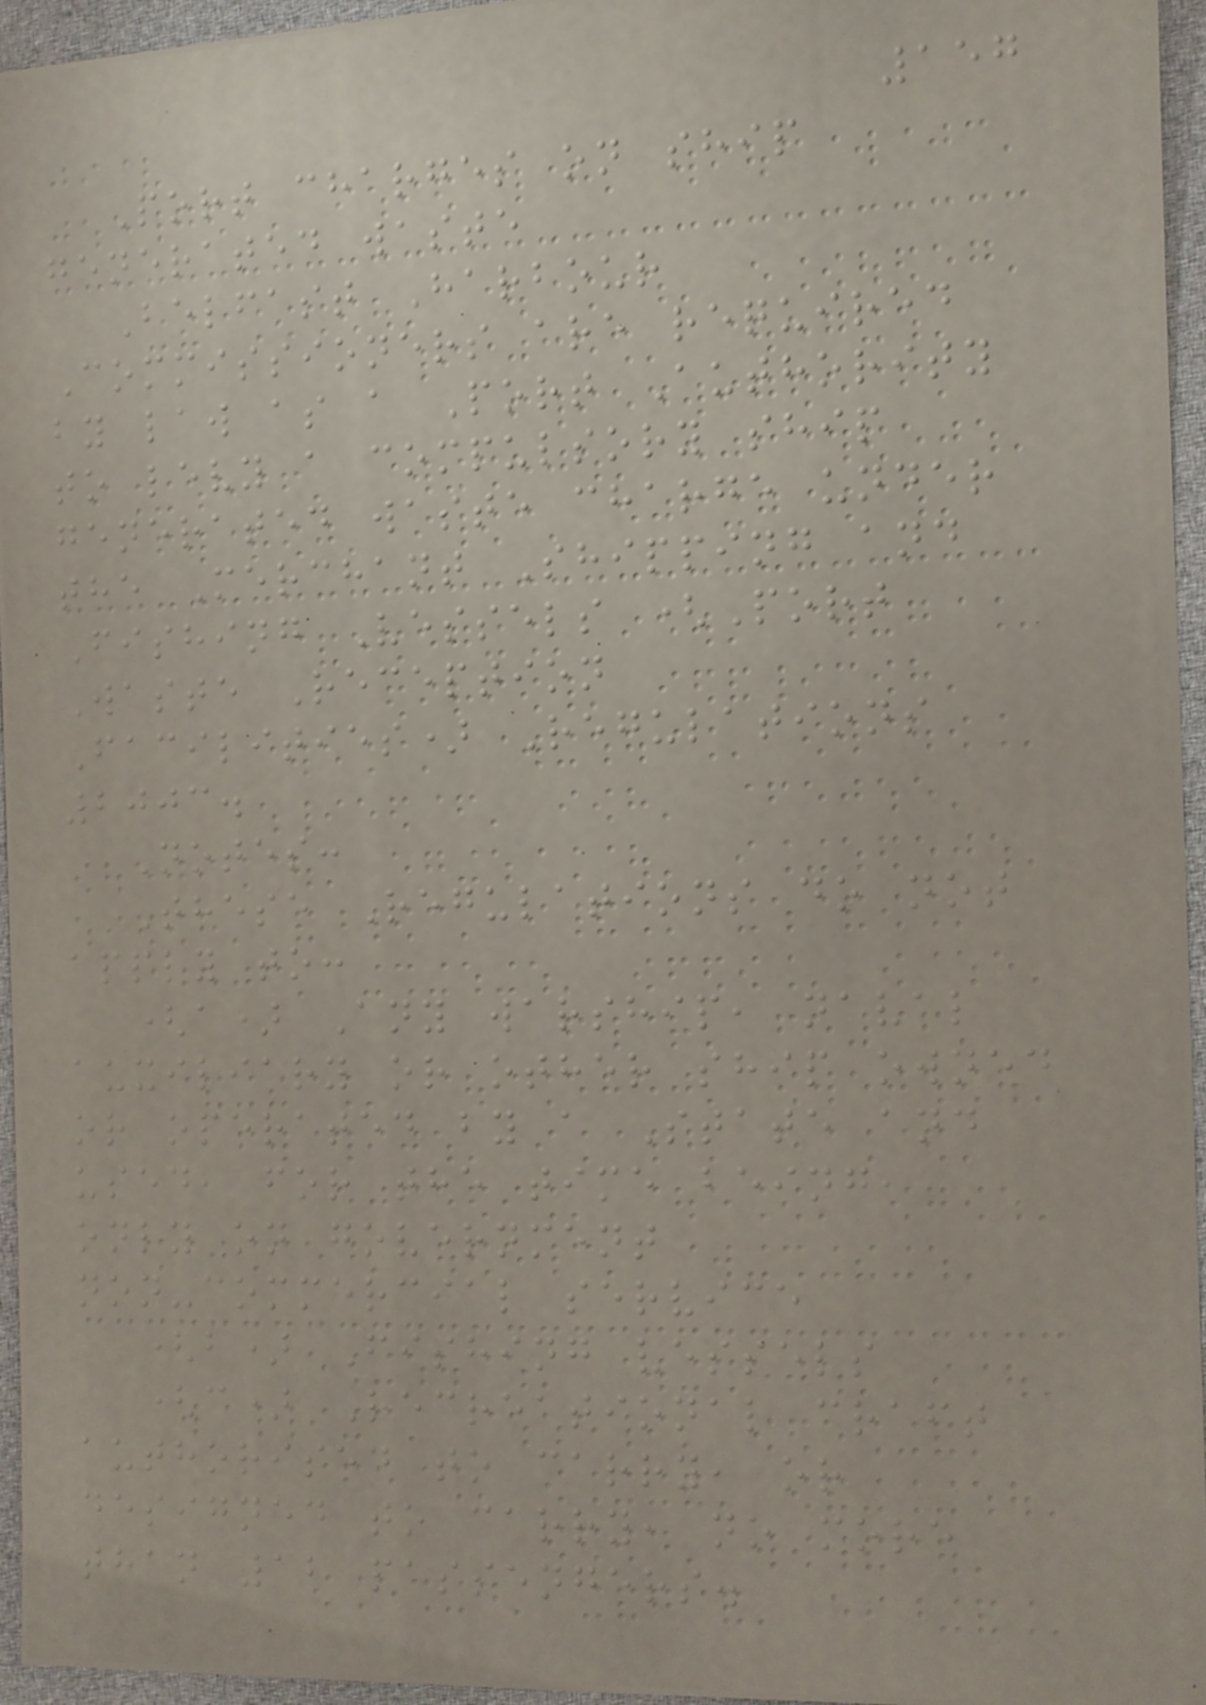157
Port charges on ship
generated waste
Belfast Harbour
Commissioners are required
by law as a Port Authority
to levy a compulsory ship
generated waste charge under
the Merchant Shipping and
Fishing Vessels (Port
Waste Reception
Facilities) Regulations
2003.
Notes:
These Regulations do not
apply to:
(a) Any warship, naval
auxiliary or other ship owned
or operated by a State and
used, for the time being,
only on government
non-commercial service
(b) Fishing vessels
(c) Recreational craft
authorised to carry, or
designed to carry, no more
than 12 passengers.
